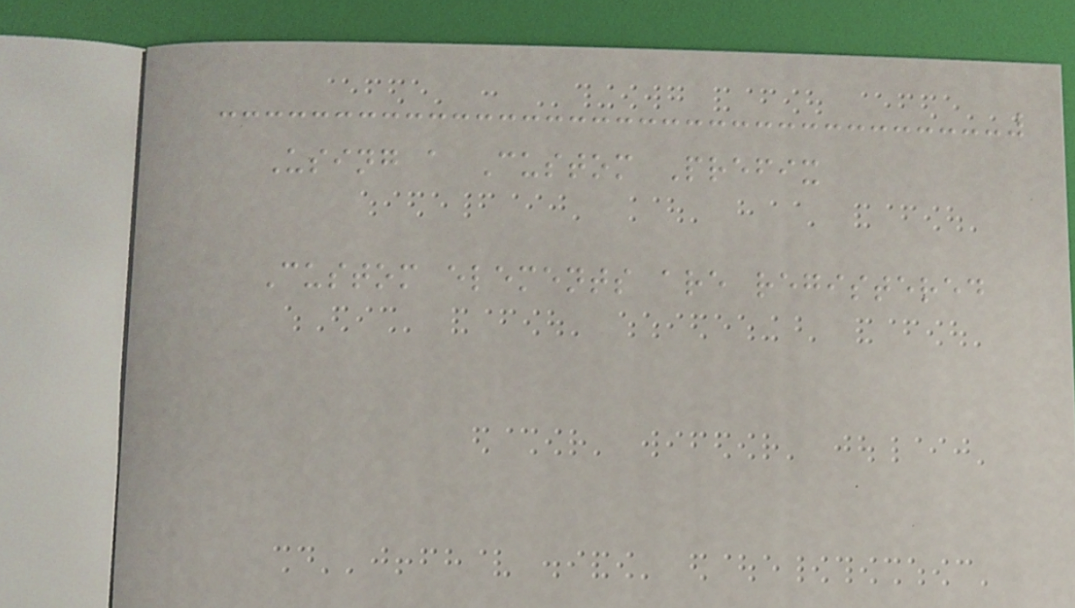Using a Custom Prefix
Custom elements are registered
